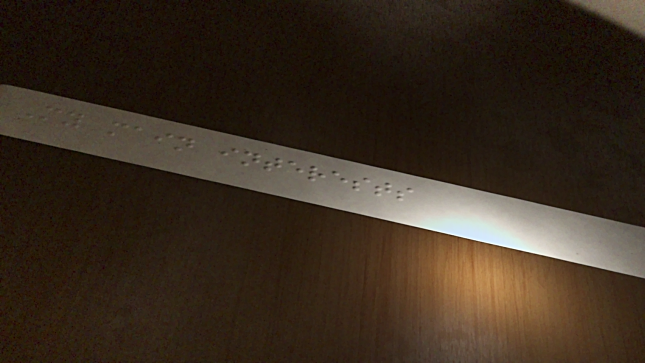My main interests
